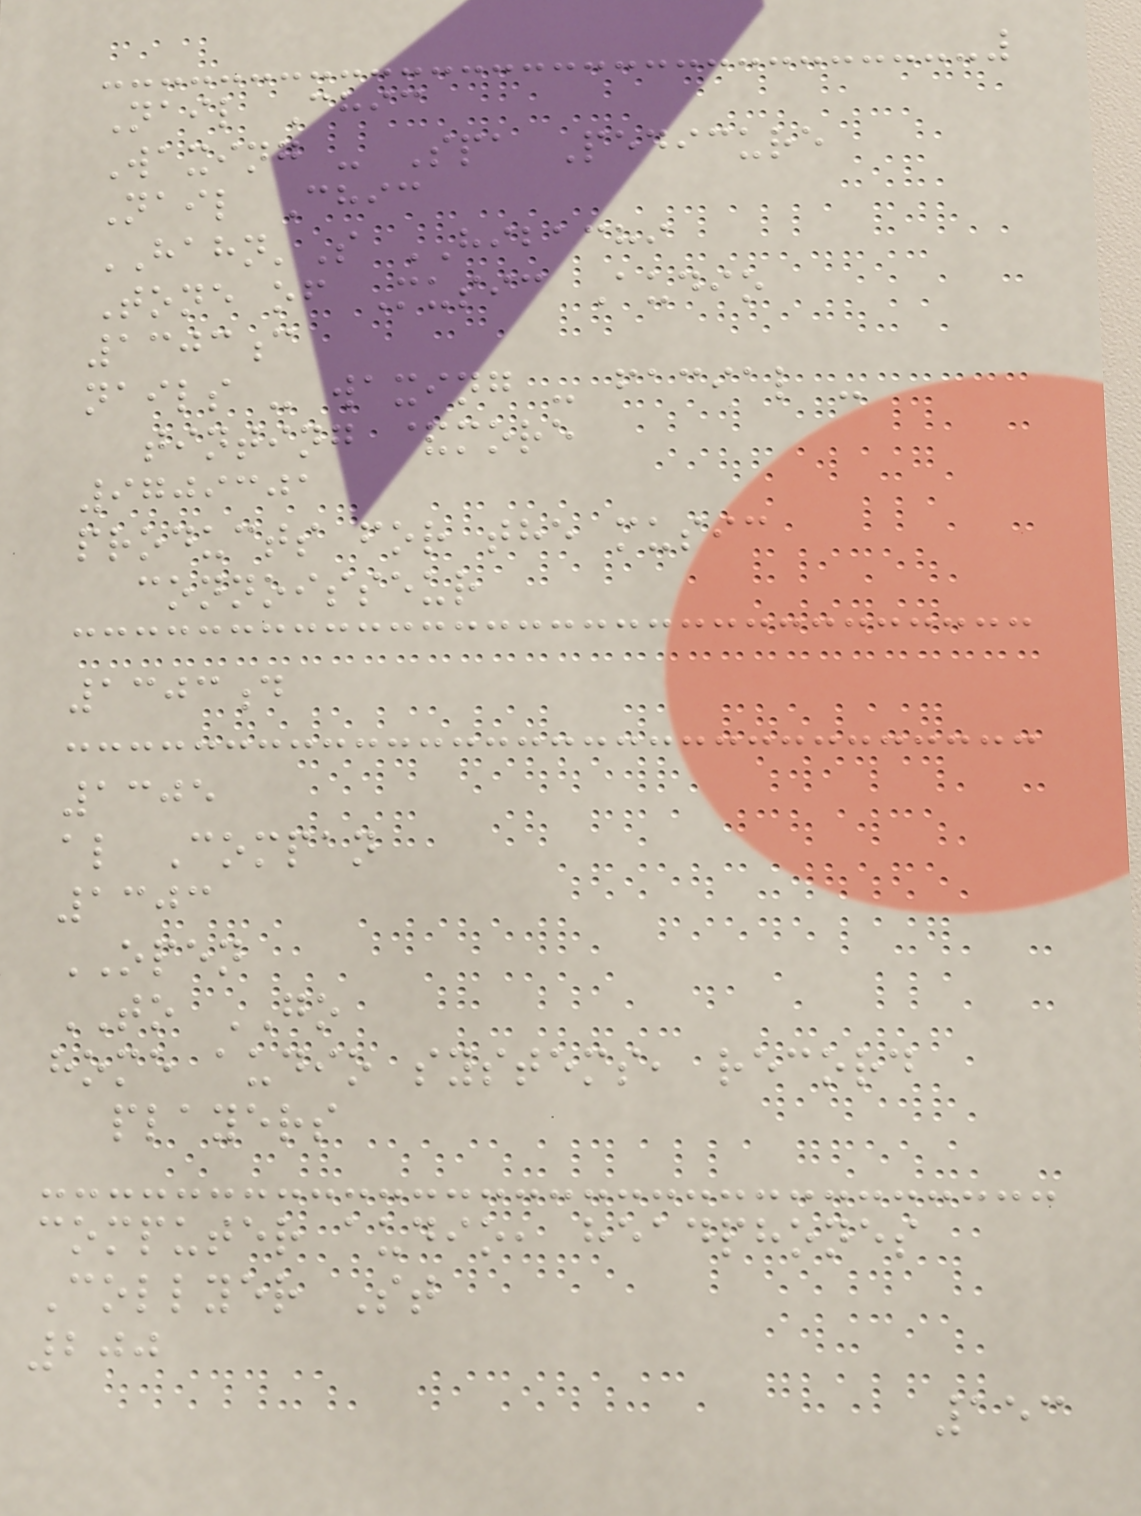Nail Chic
Waxing - Spa Pedicure
Nail Chic
HAHN'S HIBACHI
Tone of Music Audio
1303c
nails - waxing - facial -
tinting &more
9709301
products for the music
connoisseur
1303d
1305
al Compan
1303
OPEN
TO GO
home audio systems, record
players
computer audio, headphones
Collyer St
200
153
